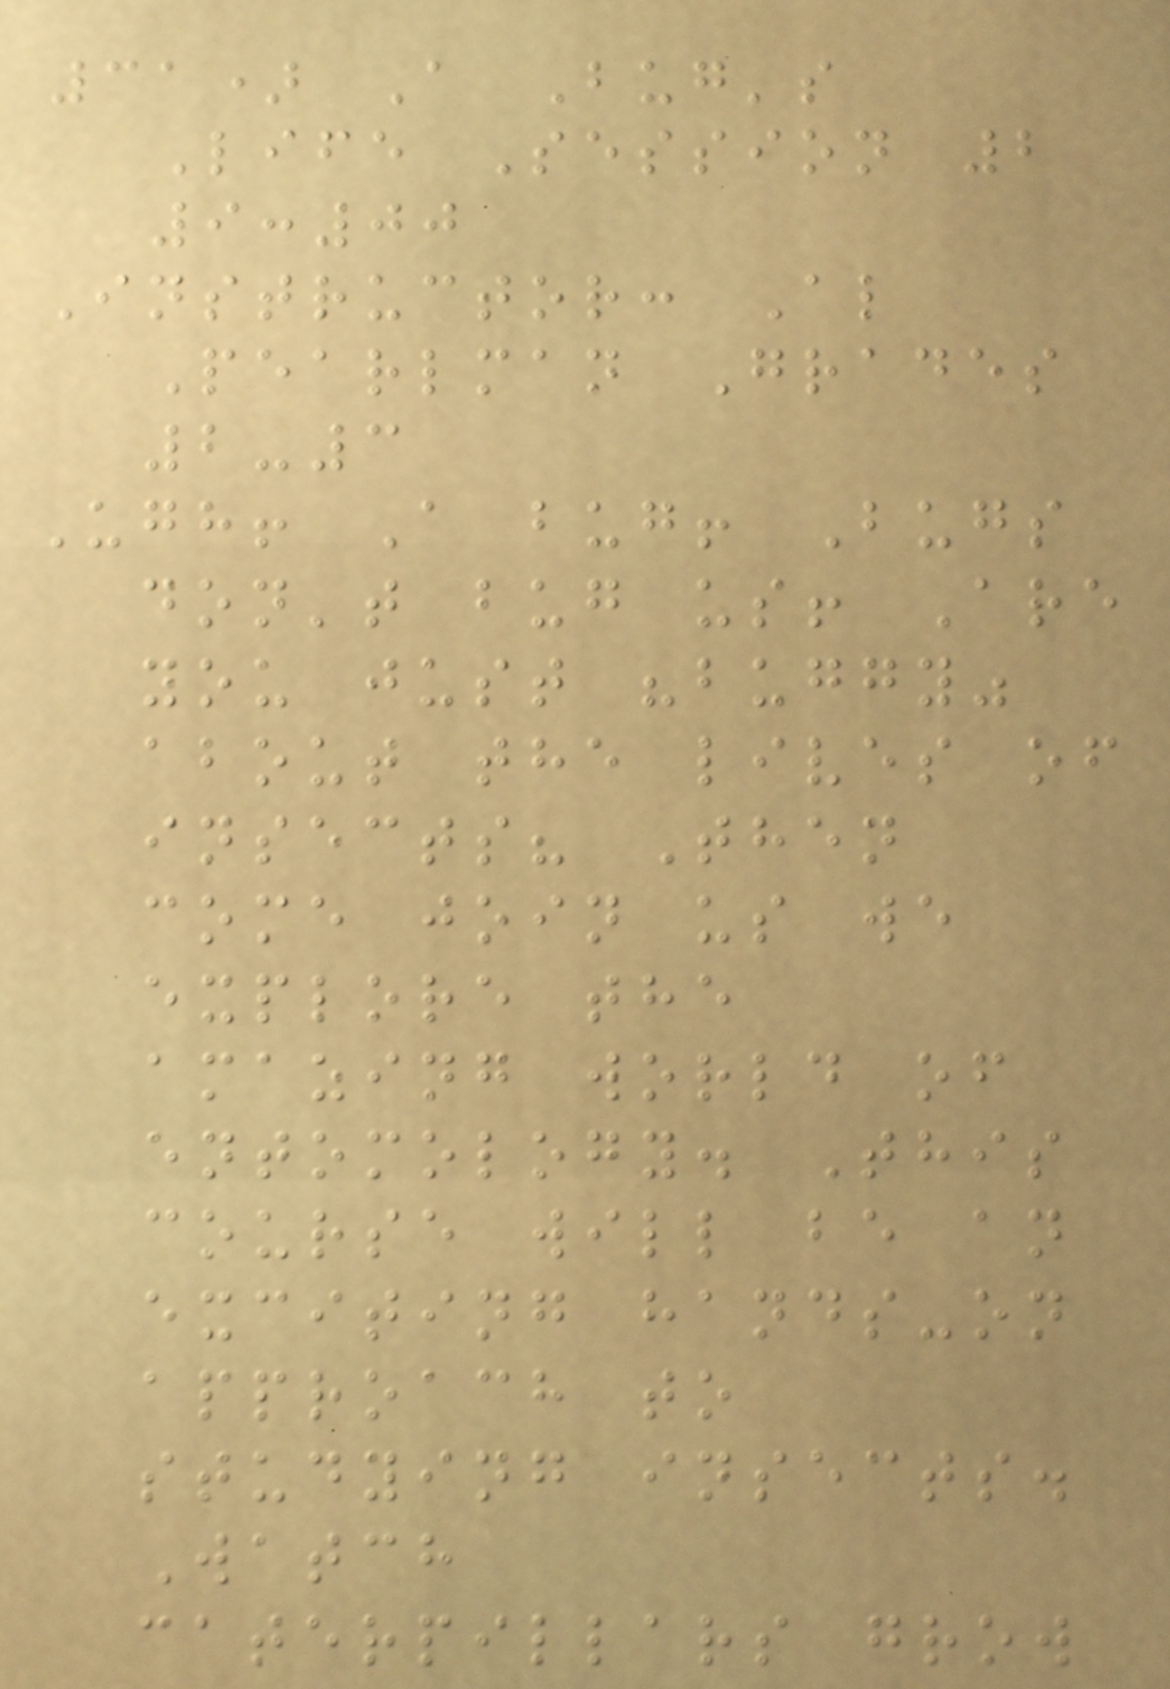31) A Bug's
Life Session 2
9:00
Instructor: Al
Pearlman Grades
2-3
Ugh! A bug! Bugs
don't bug us! Are
you just "buggy"
about the lives of
insects? Then
come join us we
explore the
amazing world of
entomology. This
course will be an
exciting hands-on
approach to
studying insects.
Watch
caterpillars grow
